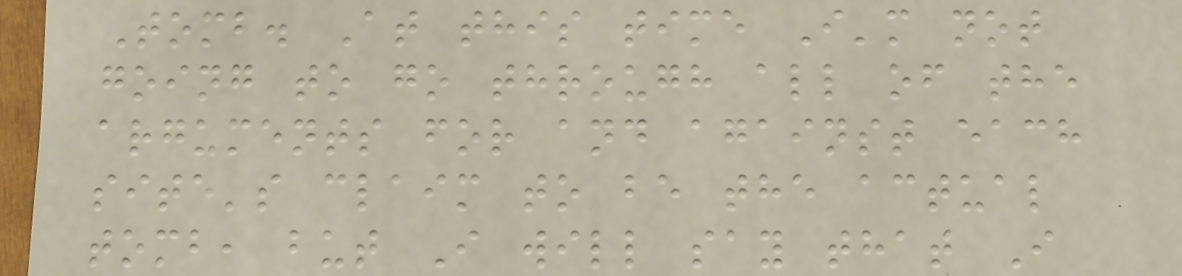Tomb. At this time I'm not
going to go through all of the
arguments for and against each
site's claim to be the actual
tomb, but I will say that I
